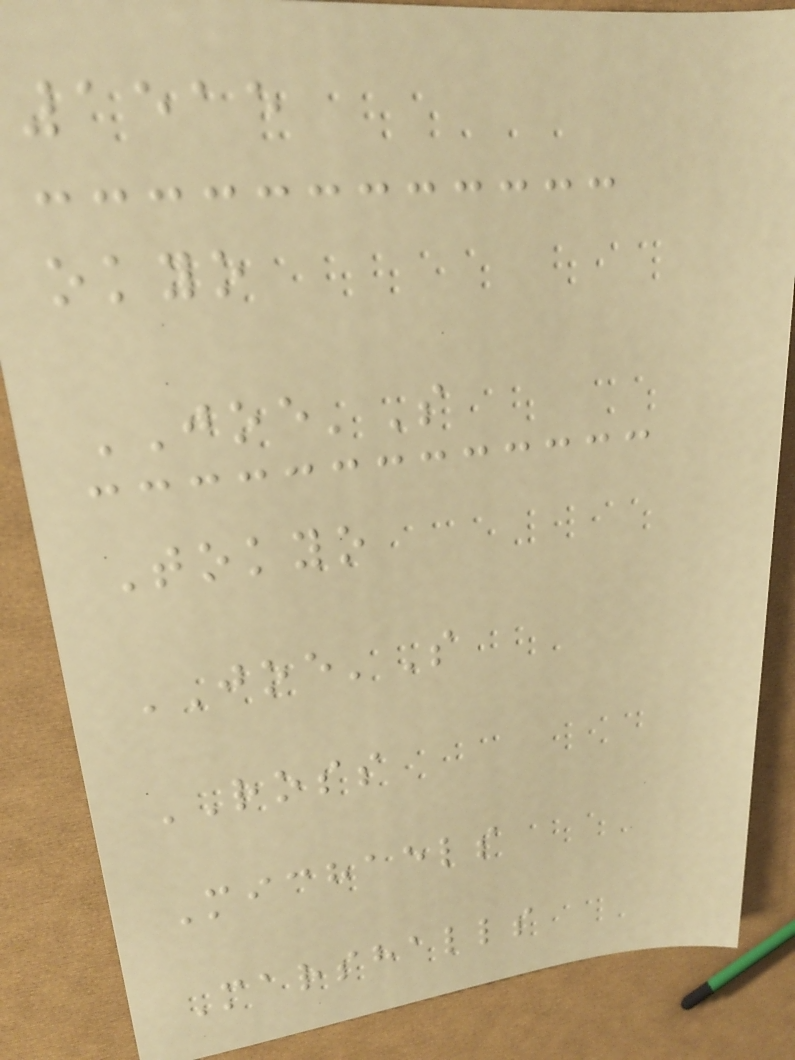1515
okyo
JOE'S
Tokyo
JOE'S
ROSS
Michaels
Marshalls
